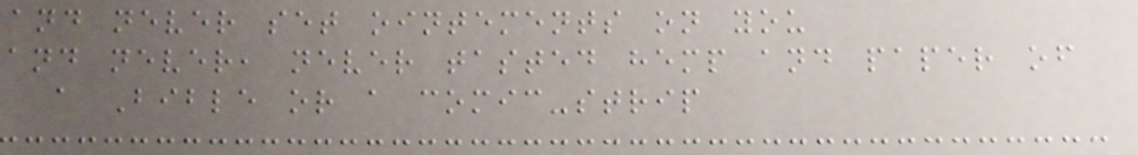and never set ointements on you
and never, never tasted hemp and paper of
a Bible or a comic-strip
